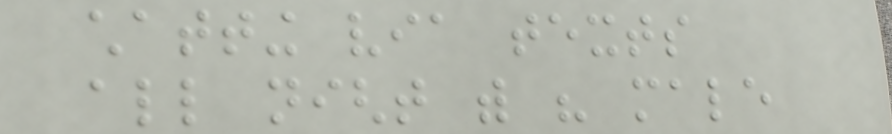chatting via texts
all night with his male
